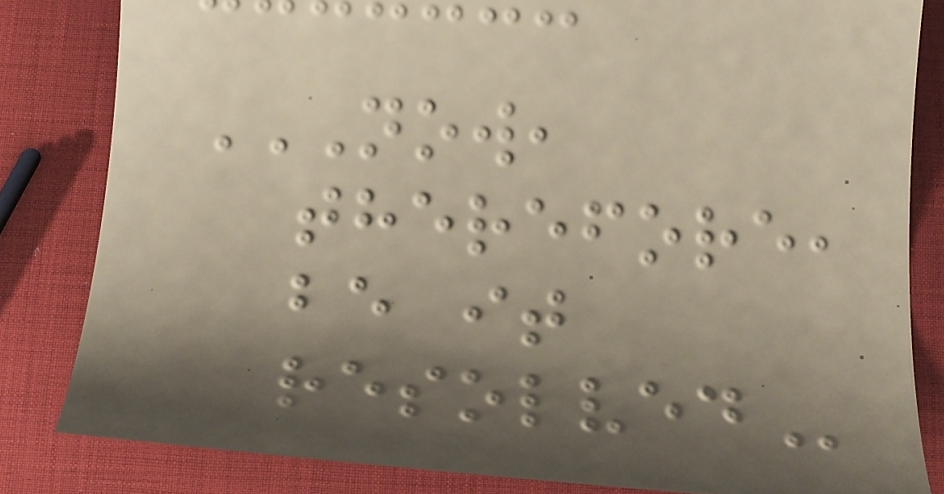NOW,
THEREFORE,
BE IT
RESOLVED
